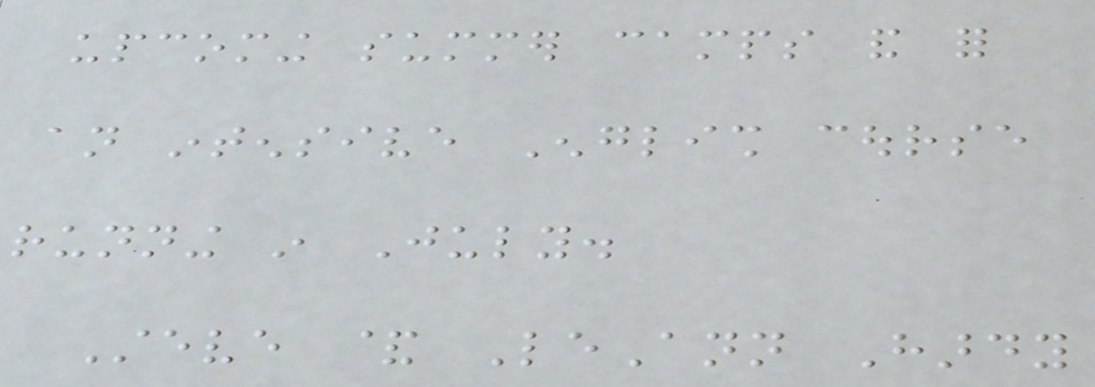upcoming summer camps and for
an intensive English course
running in July.
Steve & LeAnn Hardy
